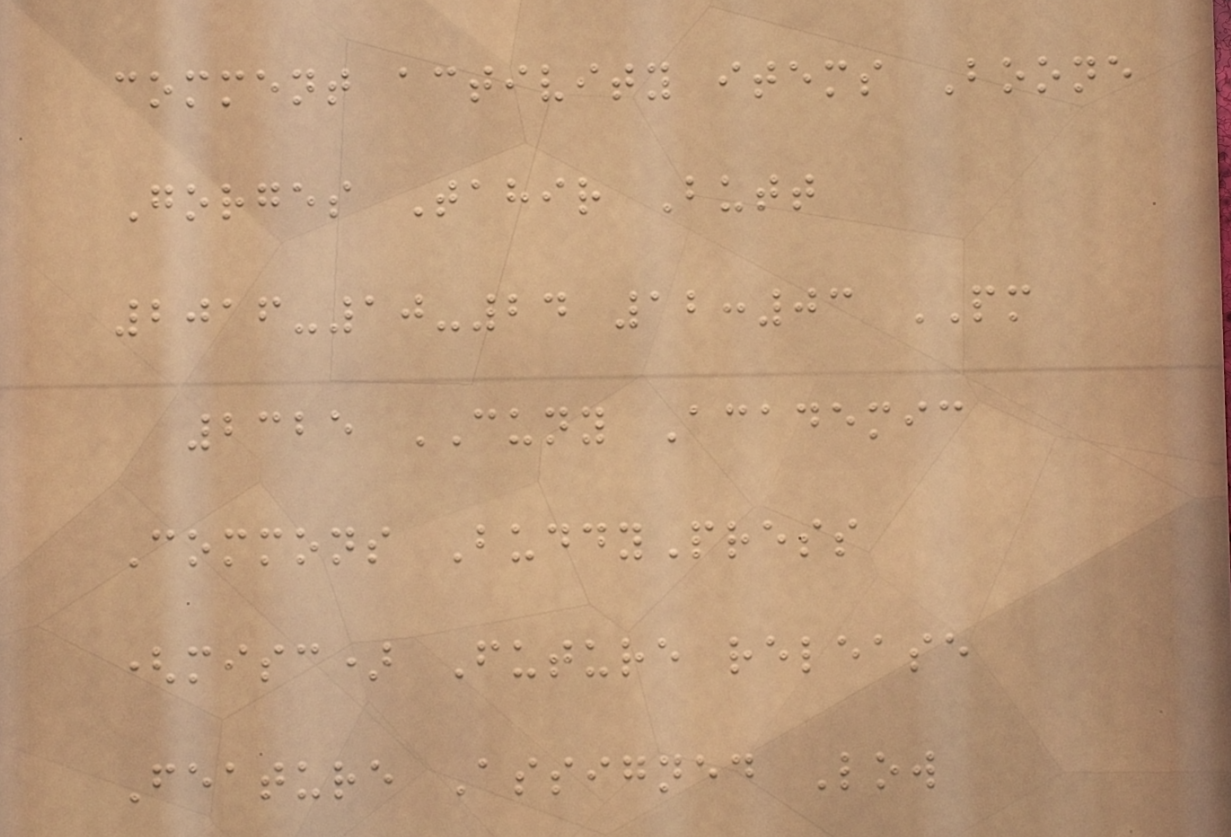comment activity items Boone
Gorges Tahir Butt
2016-10-24 12:03 PM
2325 CUNY Academic
Commons BuddyPress
(misc) Future release
Feature Assigned Low
